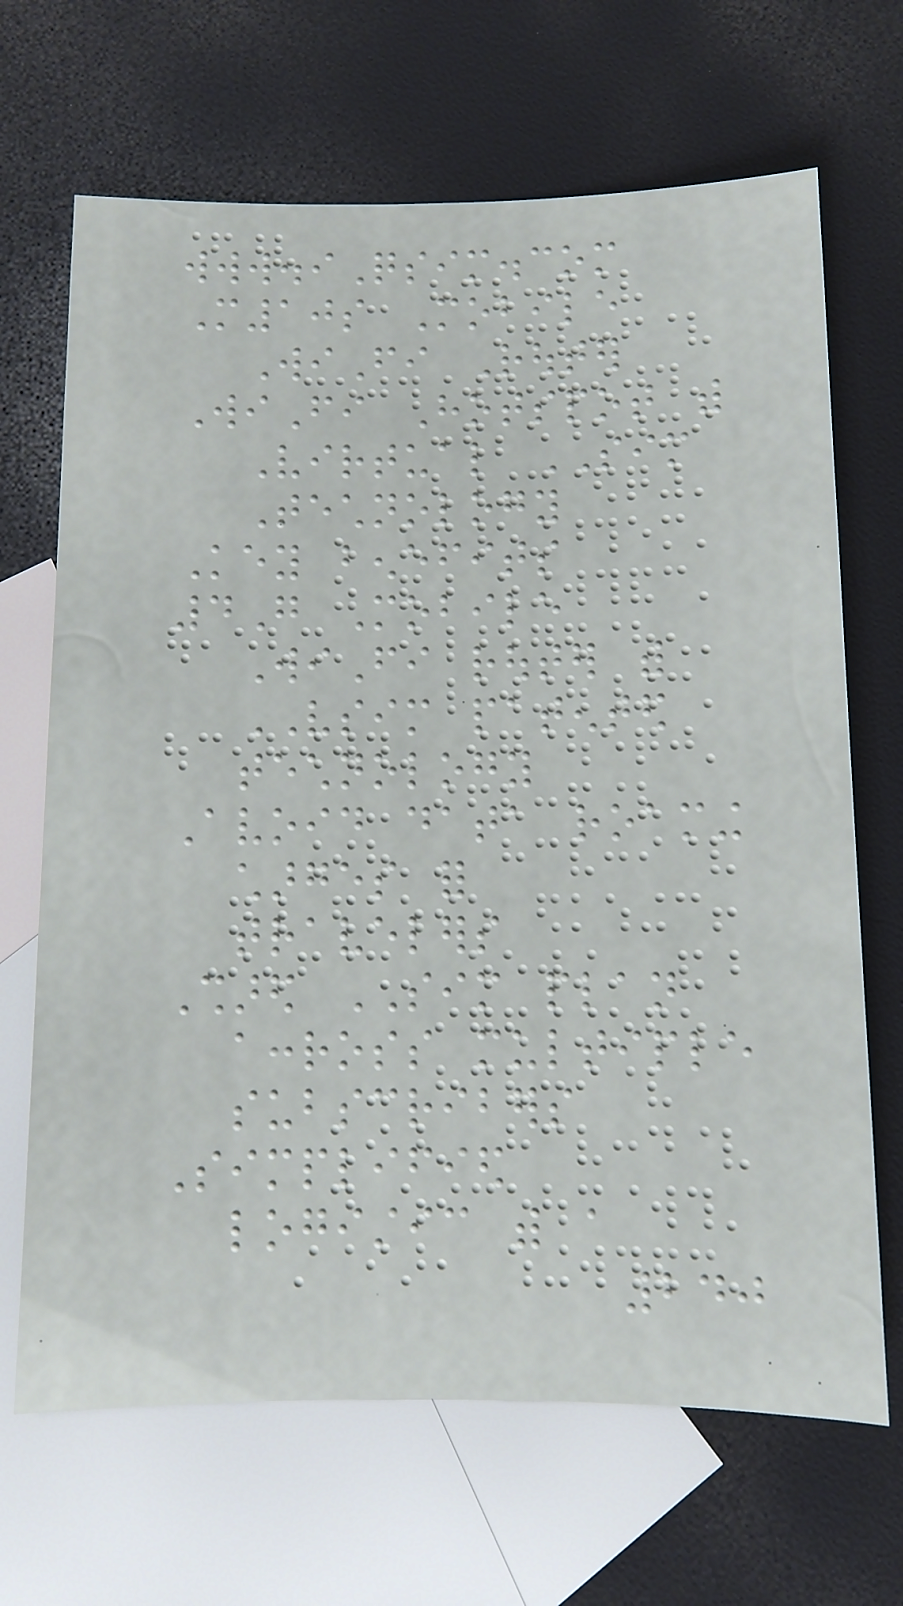www.iQsim.com
M10s Mobile
WiFi Router
WiFi Hotspot with
Virtual SIM
Technology
Key benefits
4G Mobile
WiFi router with
VSIM patented
technology
Avoid data roaming
charges for
travelers
Shared SIM plan
accross multiple
subscribers
Simplified
logistic with a
240
